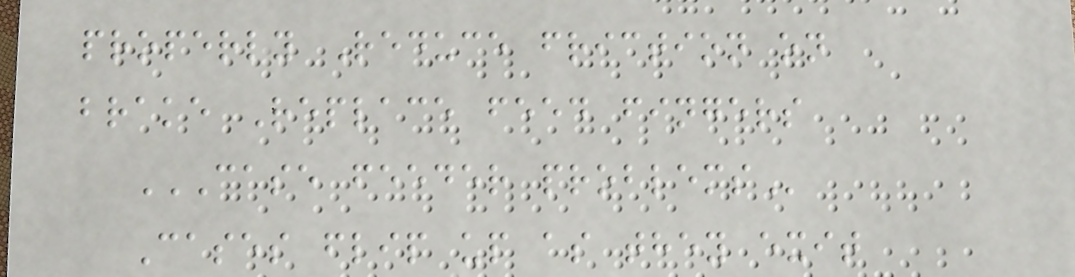properly Reduce friction on
brake Replace feed fingers
CASE FEEDER PROBLEMS
Cases flip up as they exit
